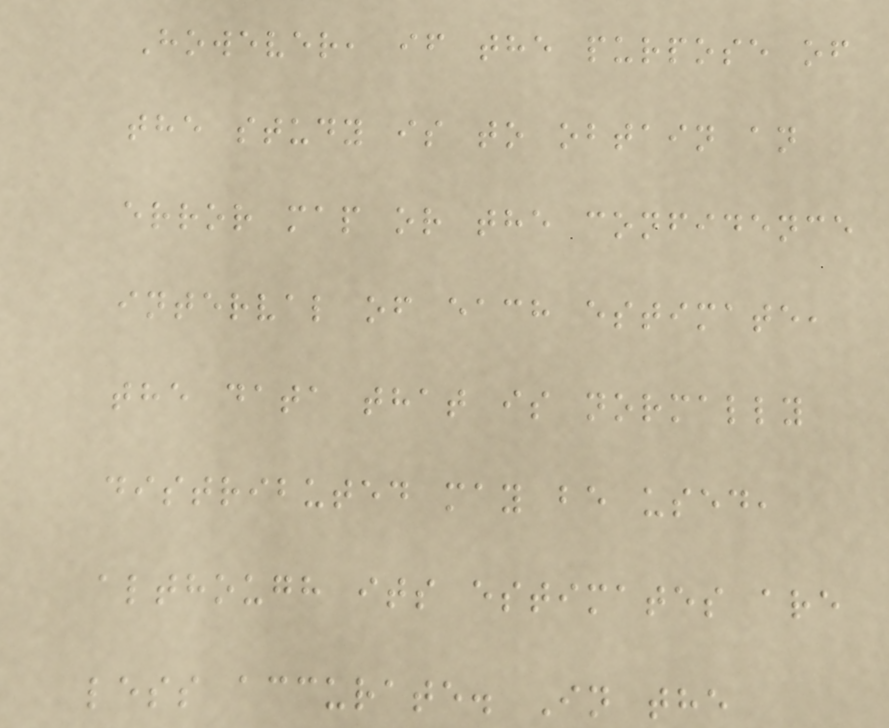However, if the purpose of
the study is to obtain an
error map or the confidence
interval of each estimate,
the data that is normally
distributed may be used,
although its estimates are
less accurate. In the
